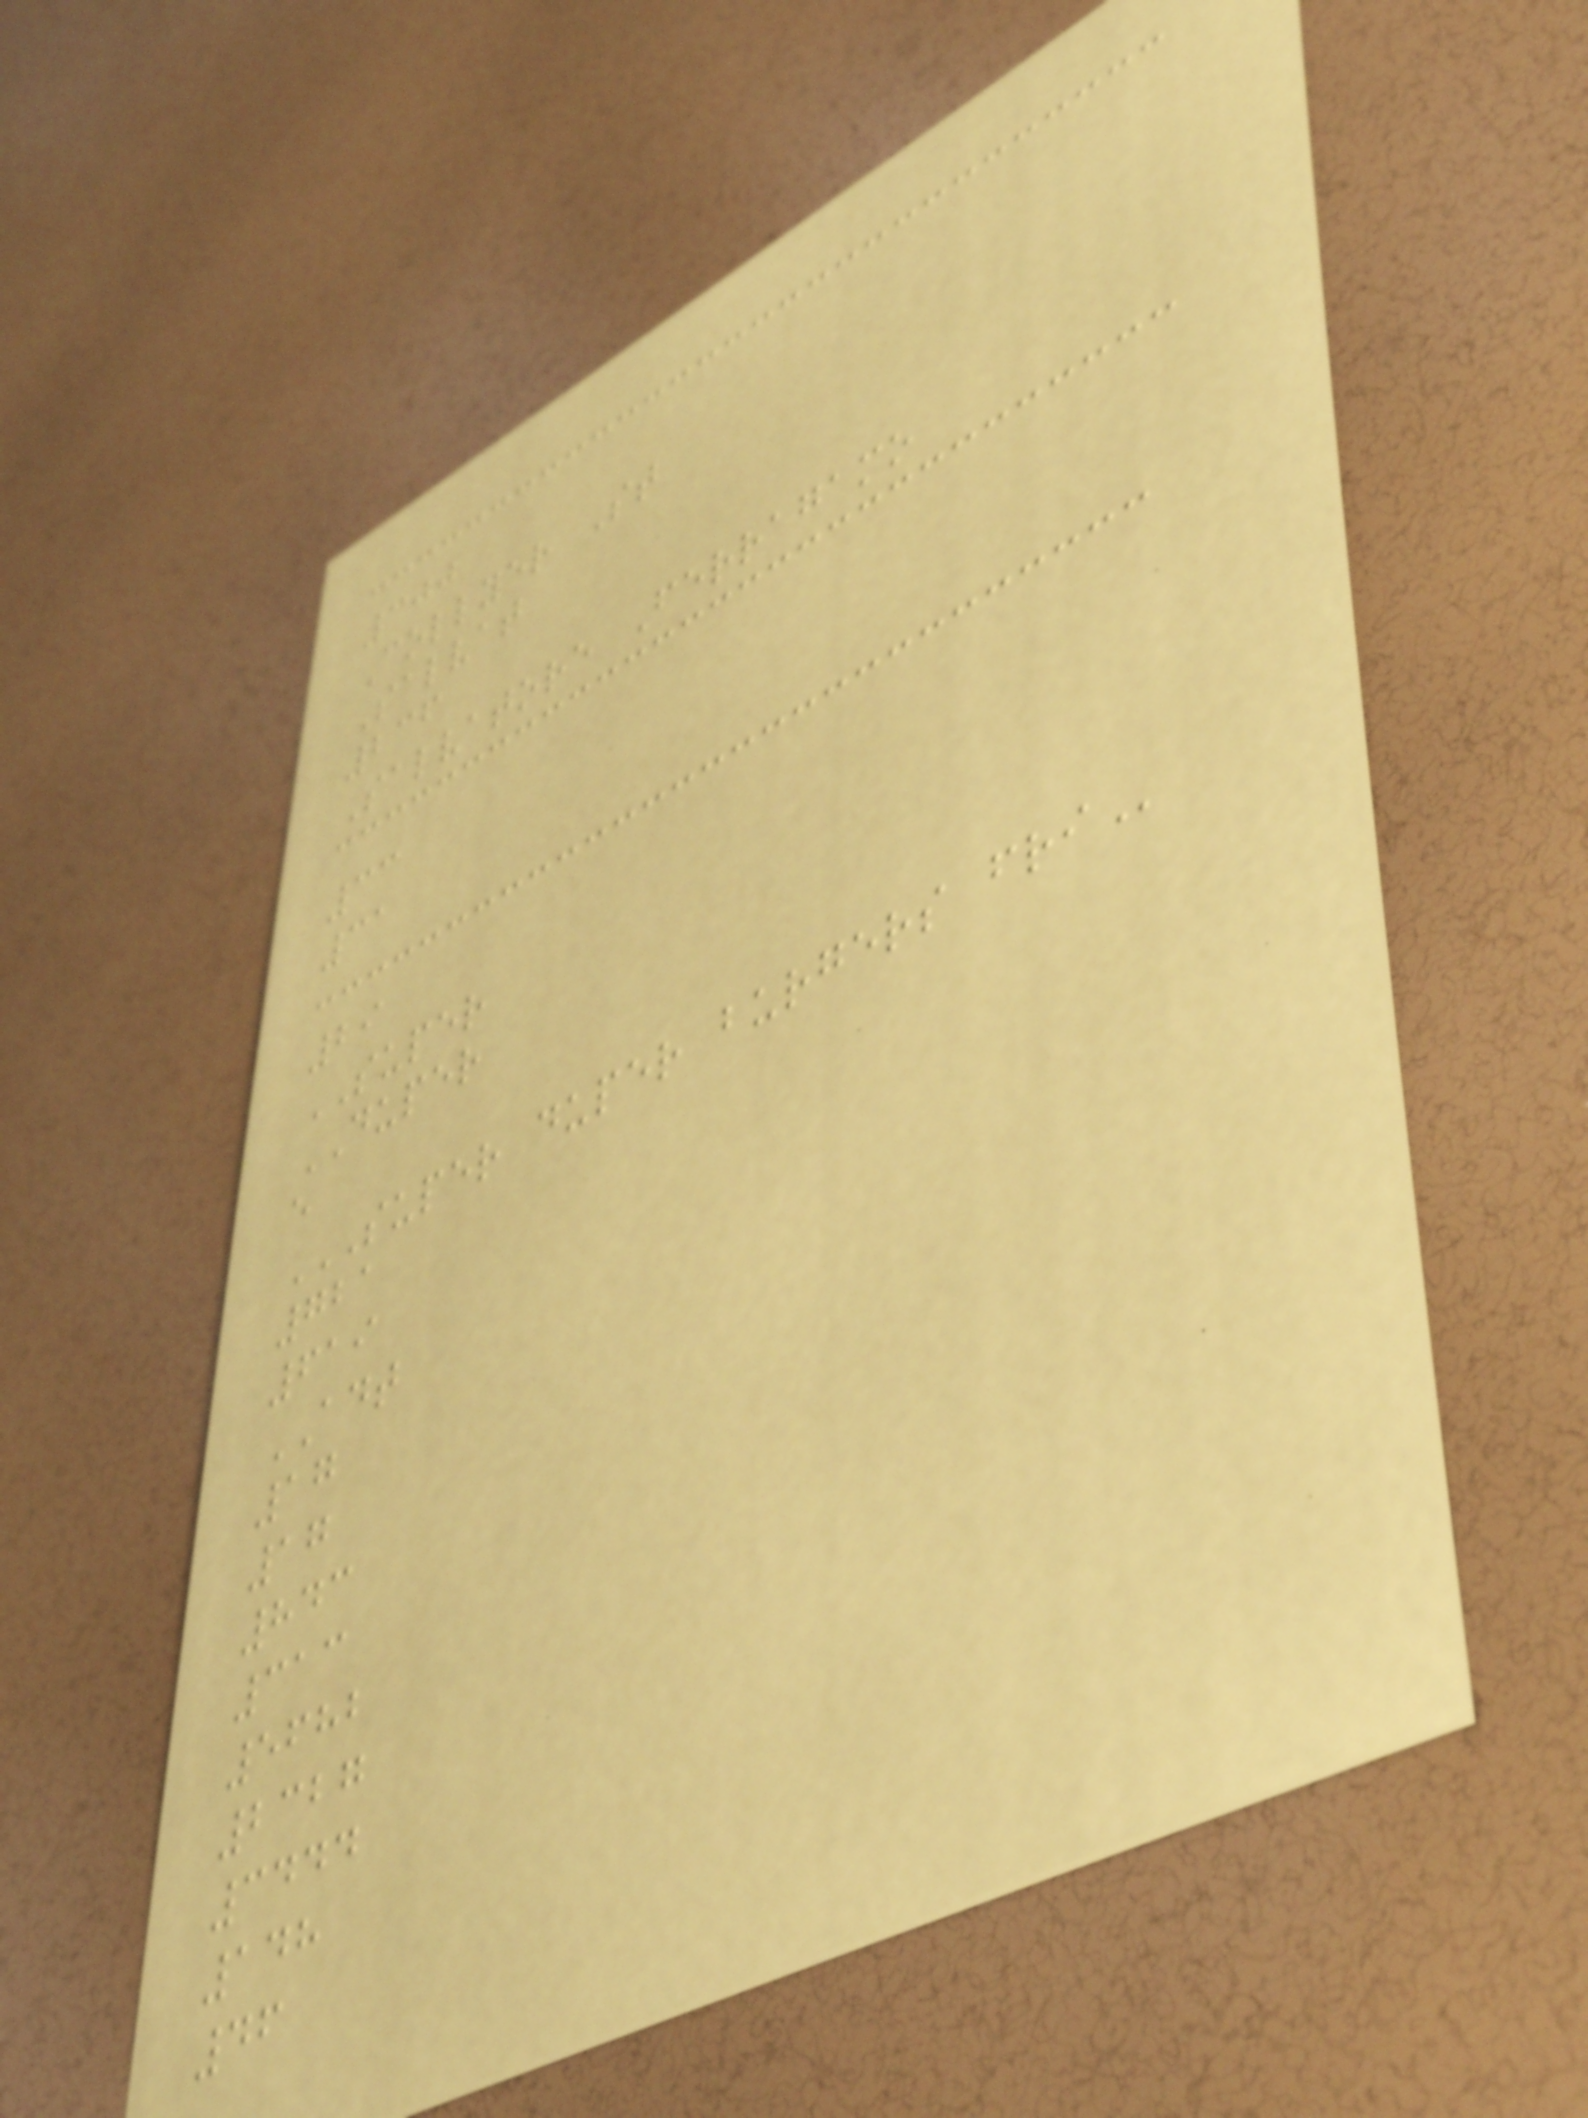300
Collyer St
Salvat
236
Salvatore Ferragamo
33
31
29
SUPER
DUPER
e
SUPER DUPER BURGERS FRI
721
619
ADT
17
17
843
313
5682
2327
3444
148
46
